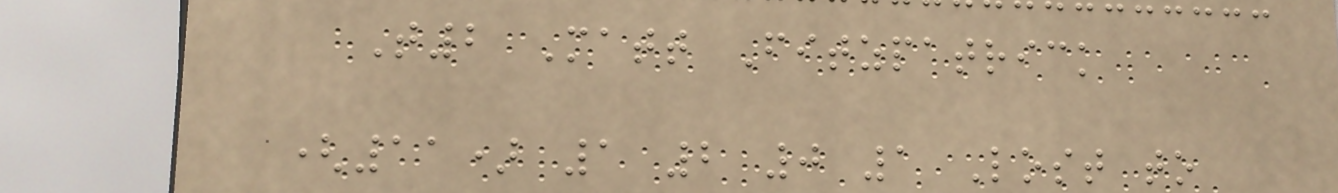T2 Matt Fitzpatrick
(11) 1 2 0 1 Lost to
